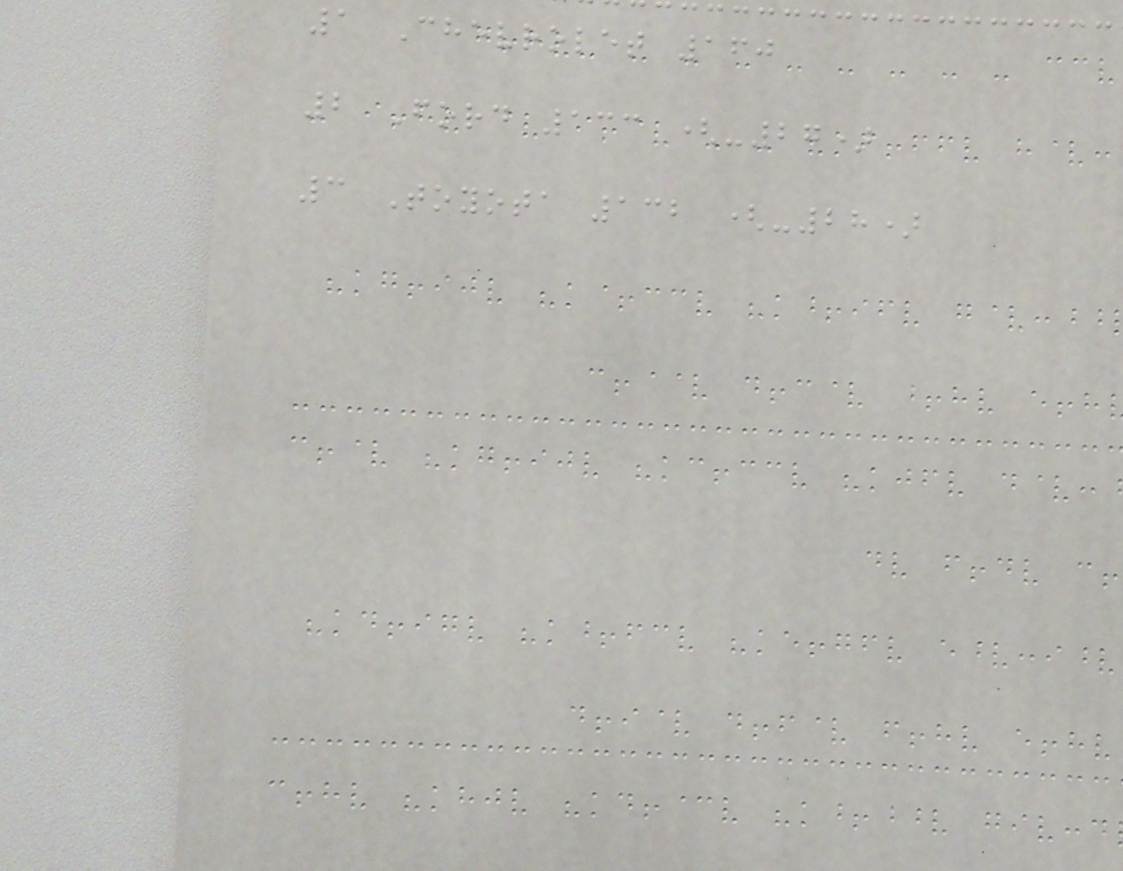1 Chevrolet 160
2 Ford 133 (-27)
3 Toyota 132 (-28)
